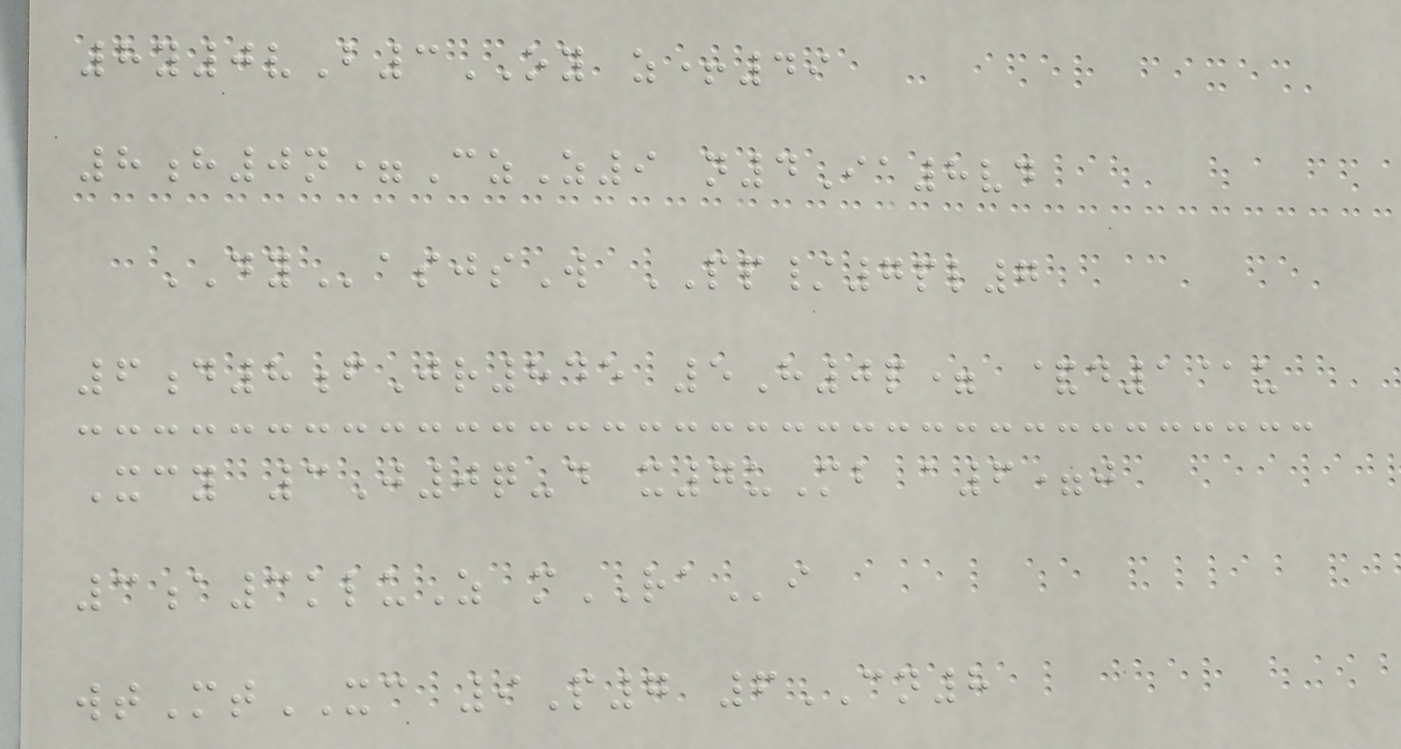8y0vB3OY z+49
8h0n=CzZ9 n4Ia8vd
DYasjsW PP/7pl7
6d8fJr845 5H0p= &d1@u
Xcy 3J0q-d x7uMb a6=j
3a3kluZ mRAi
wtMtXC 9P7 6CN8
